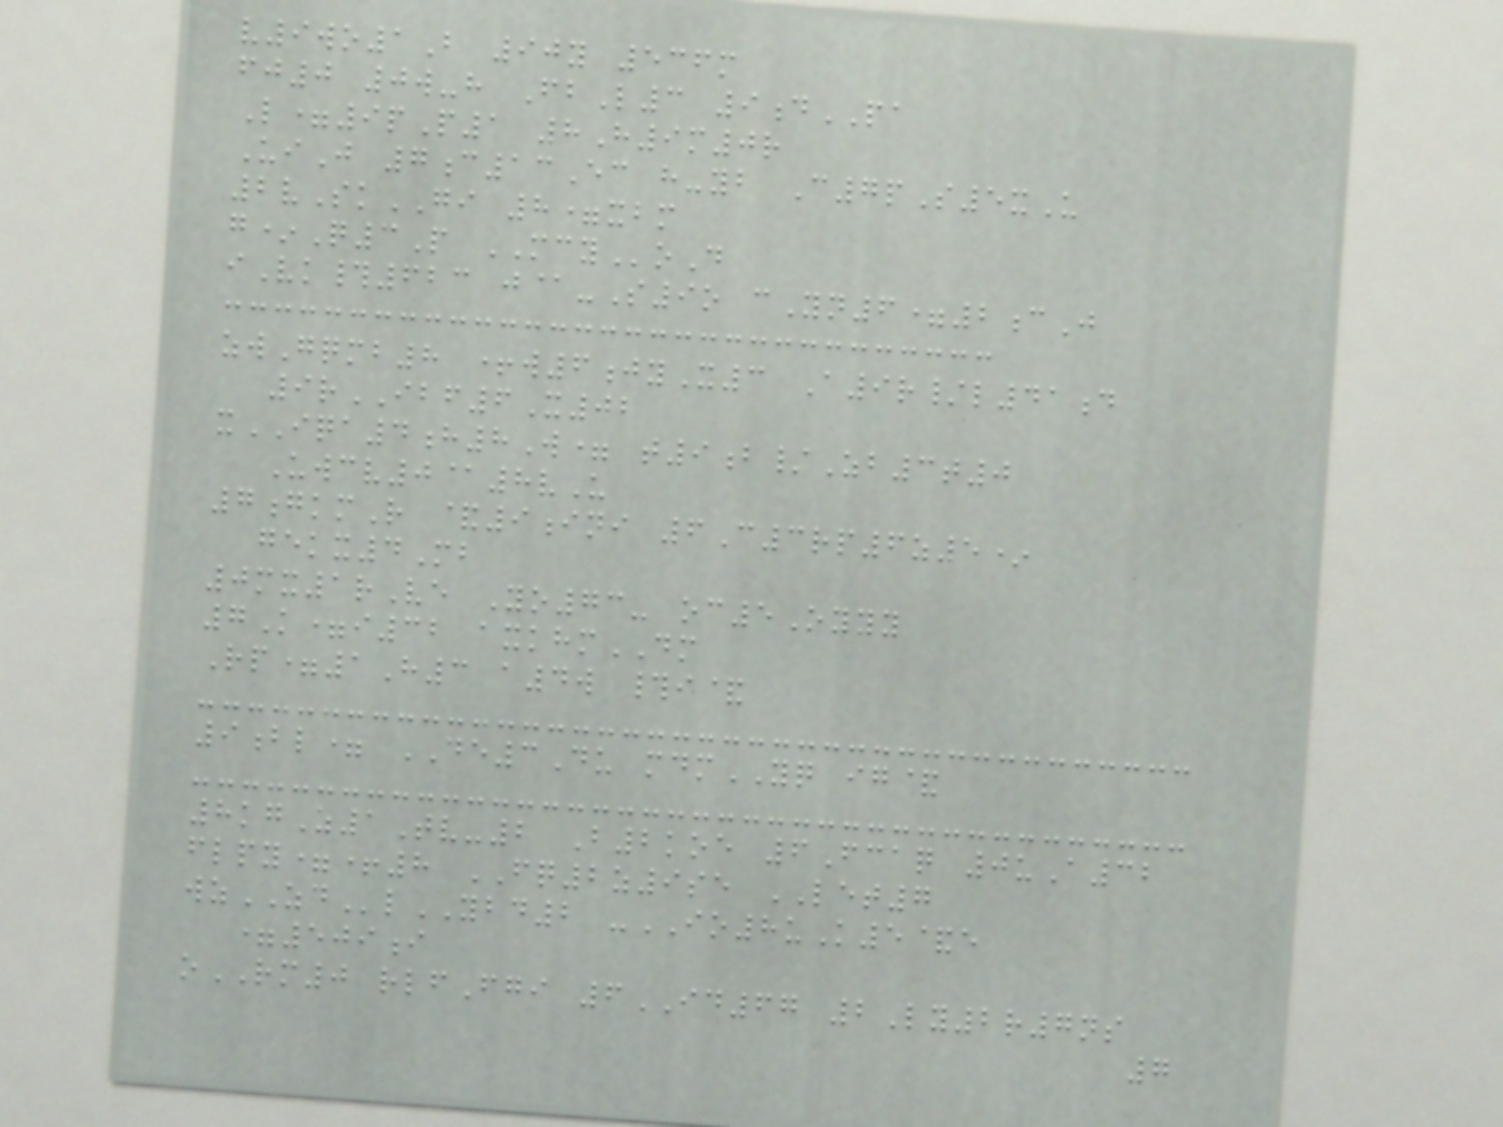v9wo1B 90y 536m
fj0 0w-h FbL3 9dPA
L=9pP1 8H9m0r
UiJ 7c13Ec h-yb C7pS5xU
2vSkGI 8=xbm
g*Q3P MCYoD
iVk#623 j@-S9o cYn6=2cJ
zwGqmb8 +w6jyX3 A9r/l41d
9rIBF6X02
xIQA4h8W= t9b/Zb3t0
Uwcv0@8vU
7gkmR &9ini 6C3rp6z5*
gekx4Mb
0mx1rVe Yo73- oc5Oyyy
7K=i32 axkhmDM
Rp=1H3 a4w #i&
9bl= DE3Du mdmYQ ig&
8kgZ1Tv-2 B2koe 6Fcaq 0uA32
flpy=+8 FQ2z9se LET7
wzZDlYBD2 -IO8uK5&e
=509i
oRM0 rlfFgi 6ID67 2Ly2r7ns
7
